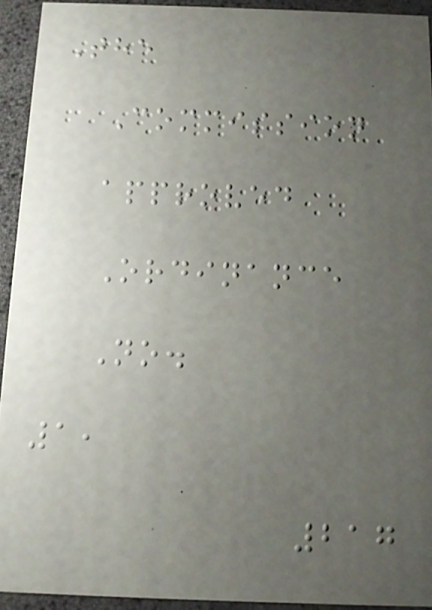The
Commission
approved
Ordinance
No.
1,
217
